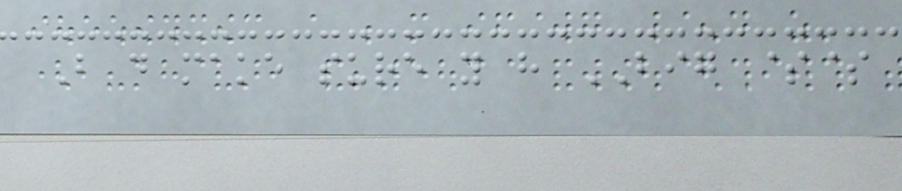But do make sure you have BIG $$
